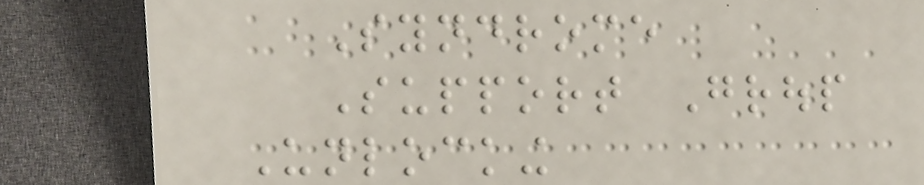Syndrome
Support Group
Unlocking
